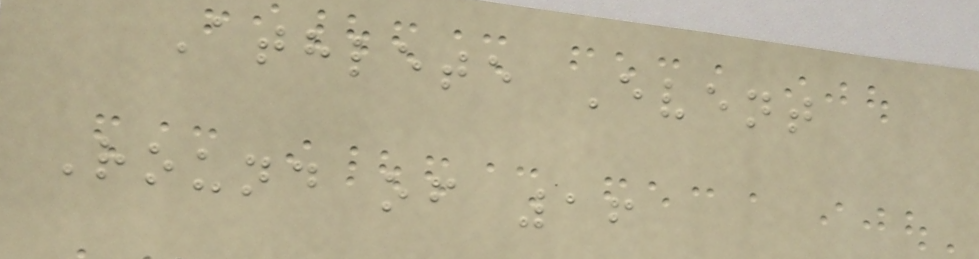Athlete Event
Round of 16
